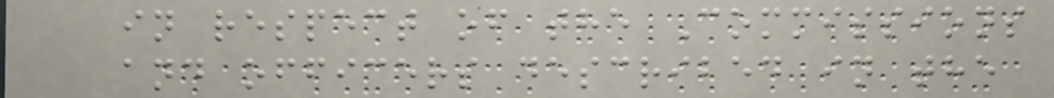in respect of the Commissions
and officers described in the
